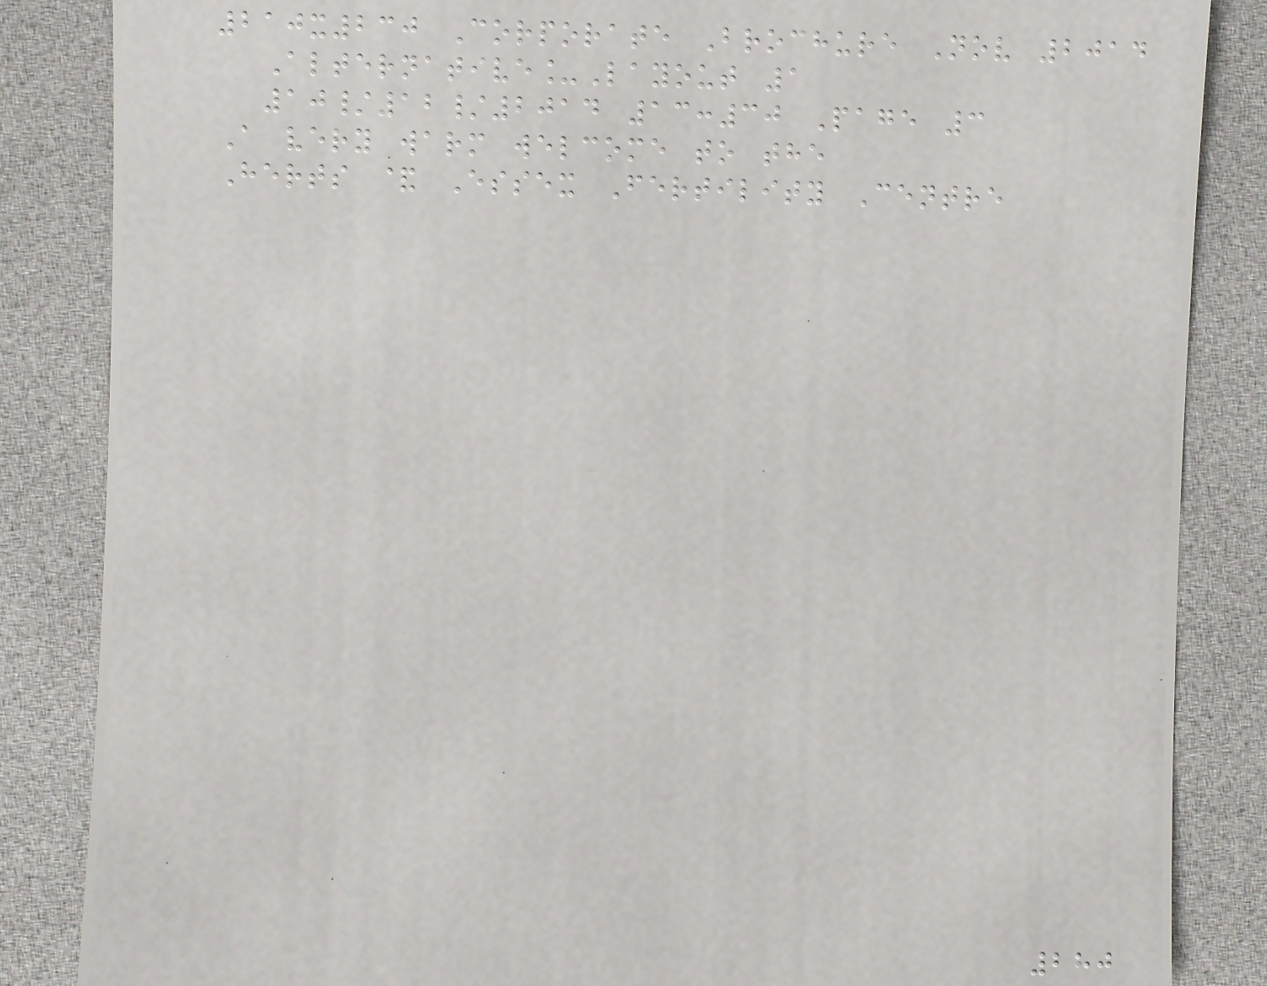210x230 Corporate Brochure Nov 2014
Alternative_Layout 1
10/12/2014 13:30 Page 3
A very warm welcome to the
Herts & Essex Fertility Centre
280
